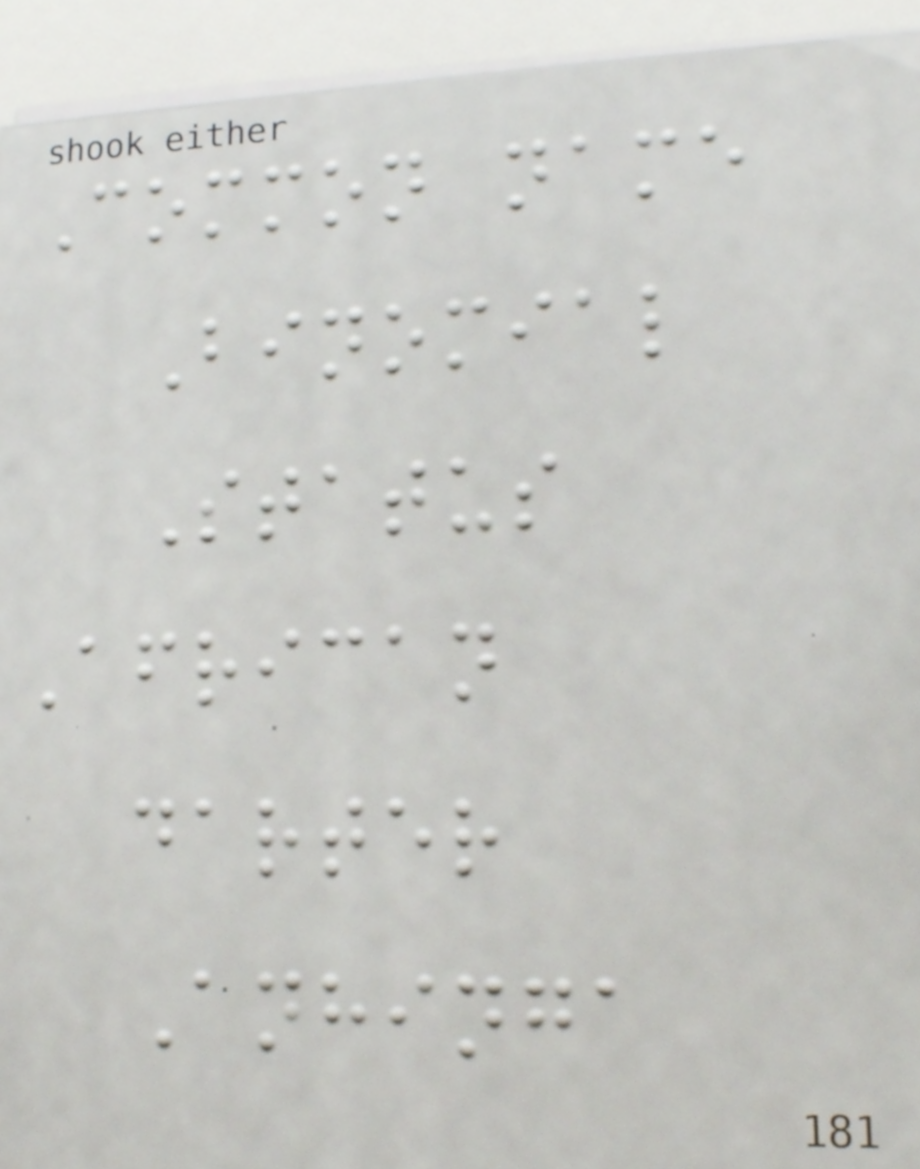Common name
Binomial
Status
African
darter
Anhinga
